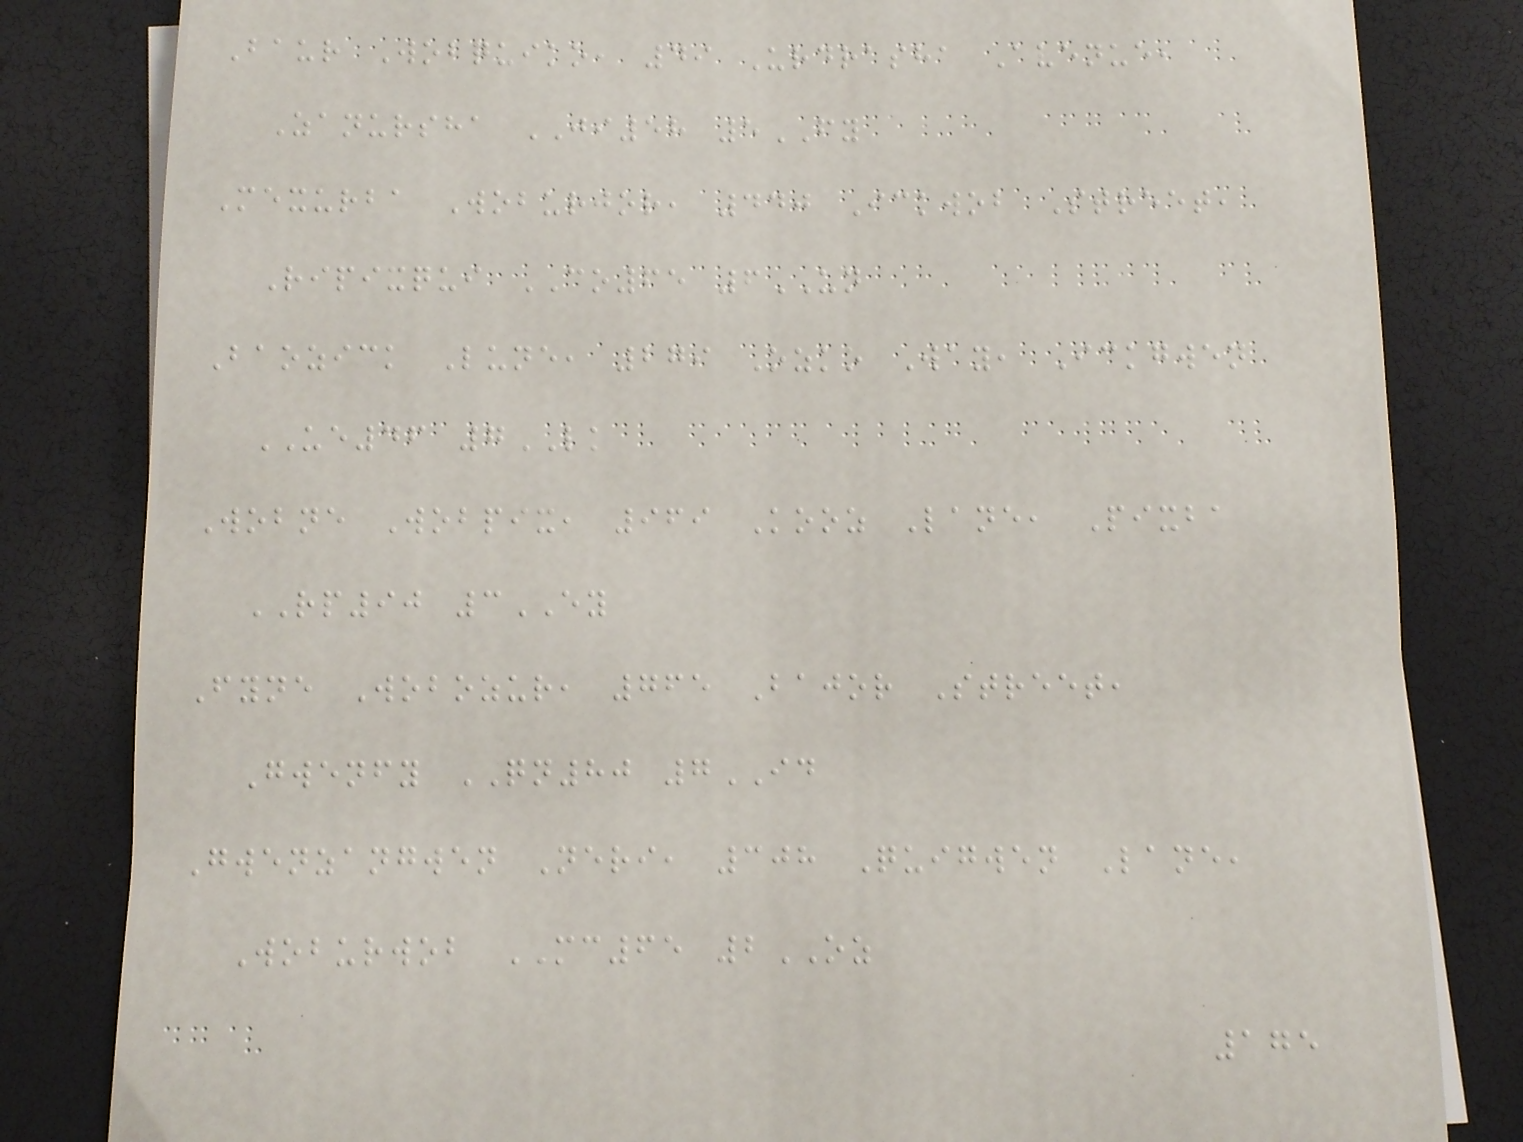Baur Wobquiko, 49 Urdrasha Avenue,
Zanursha JI58 5FY
Mexurba Woburjor, 440 Ickwob Street,
Ripixqui CO65 6UN
Baozick Lune, 279 Ozko Way, Ickgwen
UE46 7LK
Wobne Wobpix, 969 Kooz Lane, Pixba
RP90 3EY
Fyne Wobozur, 765 Bajor Street,
Gwenfy QN80 7ID
Gwenzangwen Neri, 308 Quigwen Lane,
Woburwob MC65 2OZ
175
